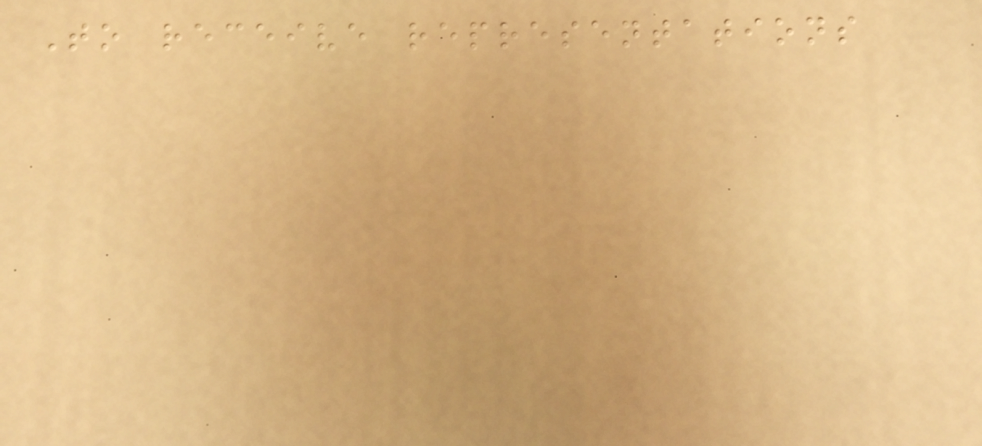To receive representations
